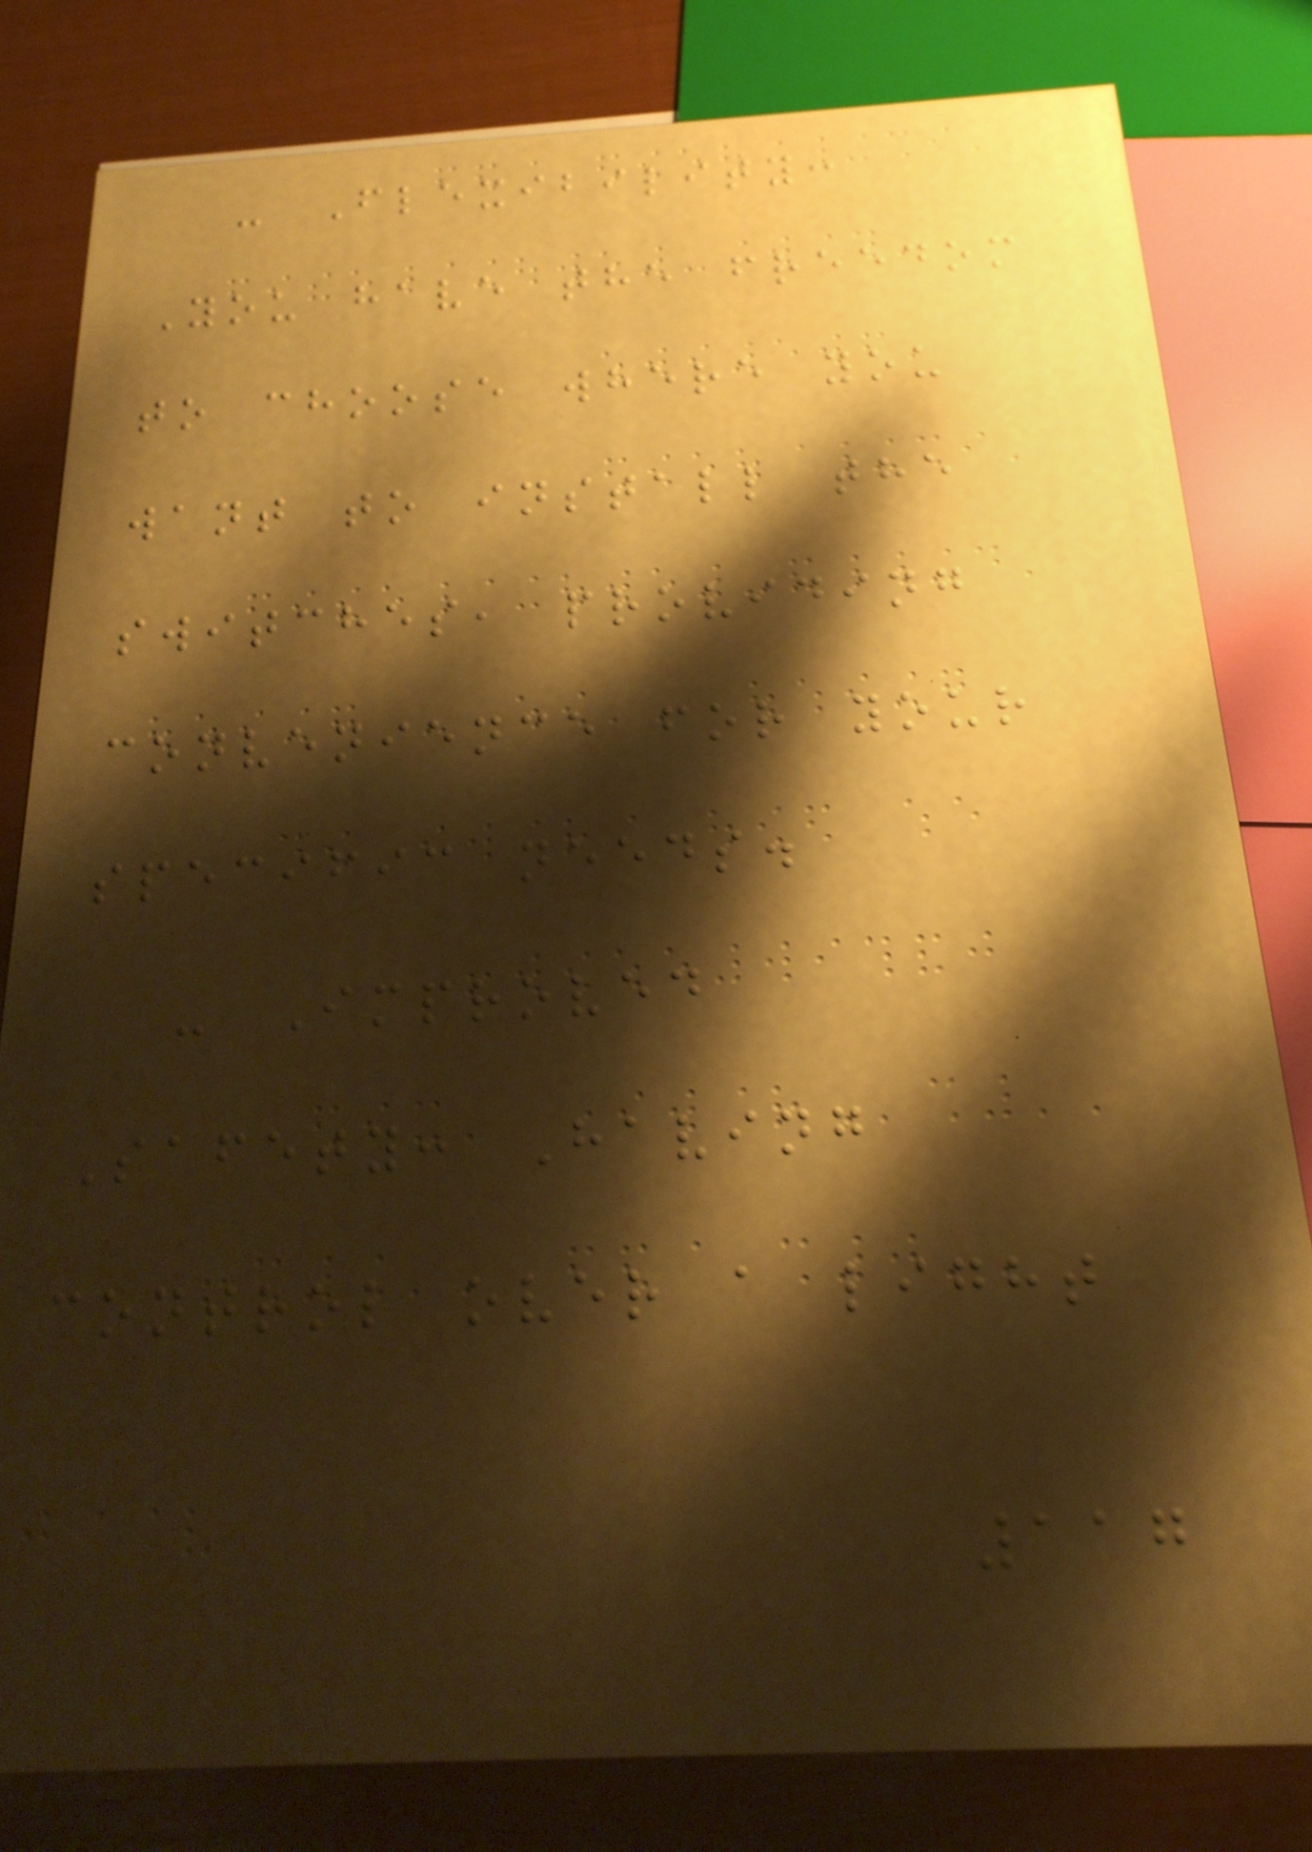- Flexibility:
You have the freedom
to choose where you
want to install the
switches, providing
convenience for your
specific needs.
- Improved
Safety: Having
control over a light
117
